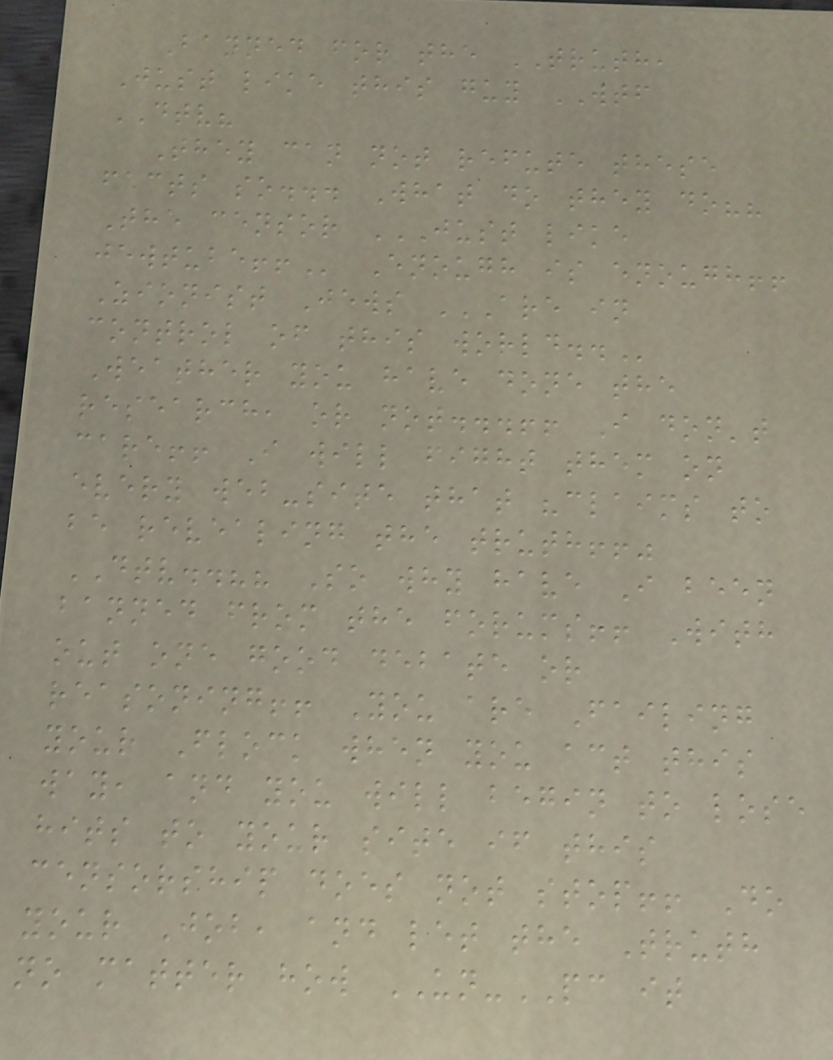Banned for the TRUTH,
Just like this guy WTF
DTV?
They can not refute these
facts so... What do they do??
The censor JUST LIKE
JEWTUBE!! Enough is enough!!
Zionist Jews ARE IN
CONTROL OF THIS WORLD..
Weather you have done the
research, or not...!! I don't
care!! I will fight them on
every web-site that "claims to
be revealing the truth!!"
DTV..?? So why have I been
banned from the forums!! With
out one good debate or
reasoning!! You are Failing
your Flock when you act this
way, and you will begin to lose
hits to your site if this
censorship does not stop!! Do
your Job, and let the Truth
no matter how UN-PC it
